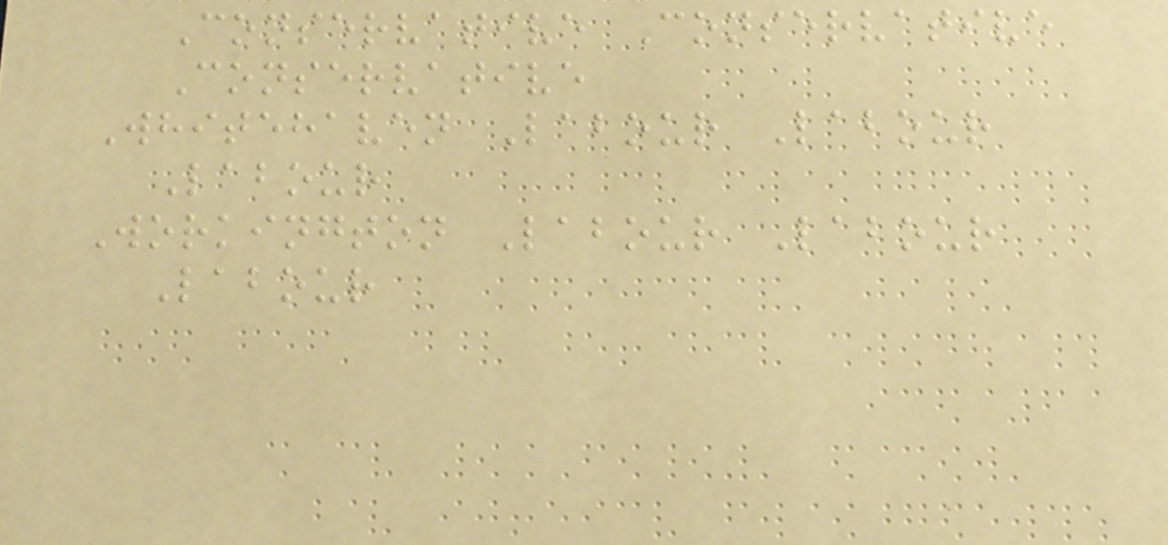Conservative Conservative
Conservative
Whitehaven Labour Labour
Labour
Workington Labour Labour
Labour
